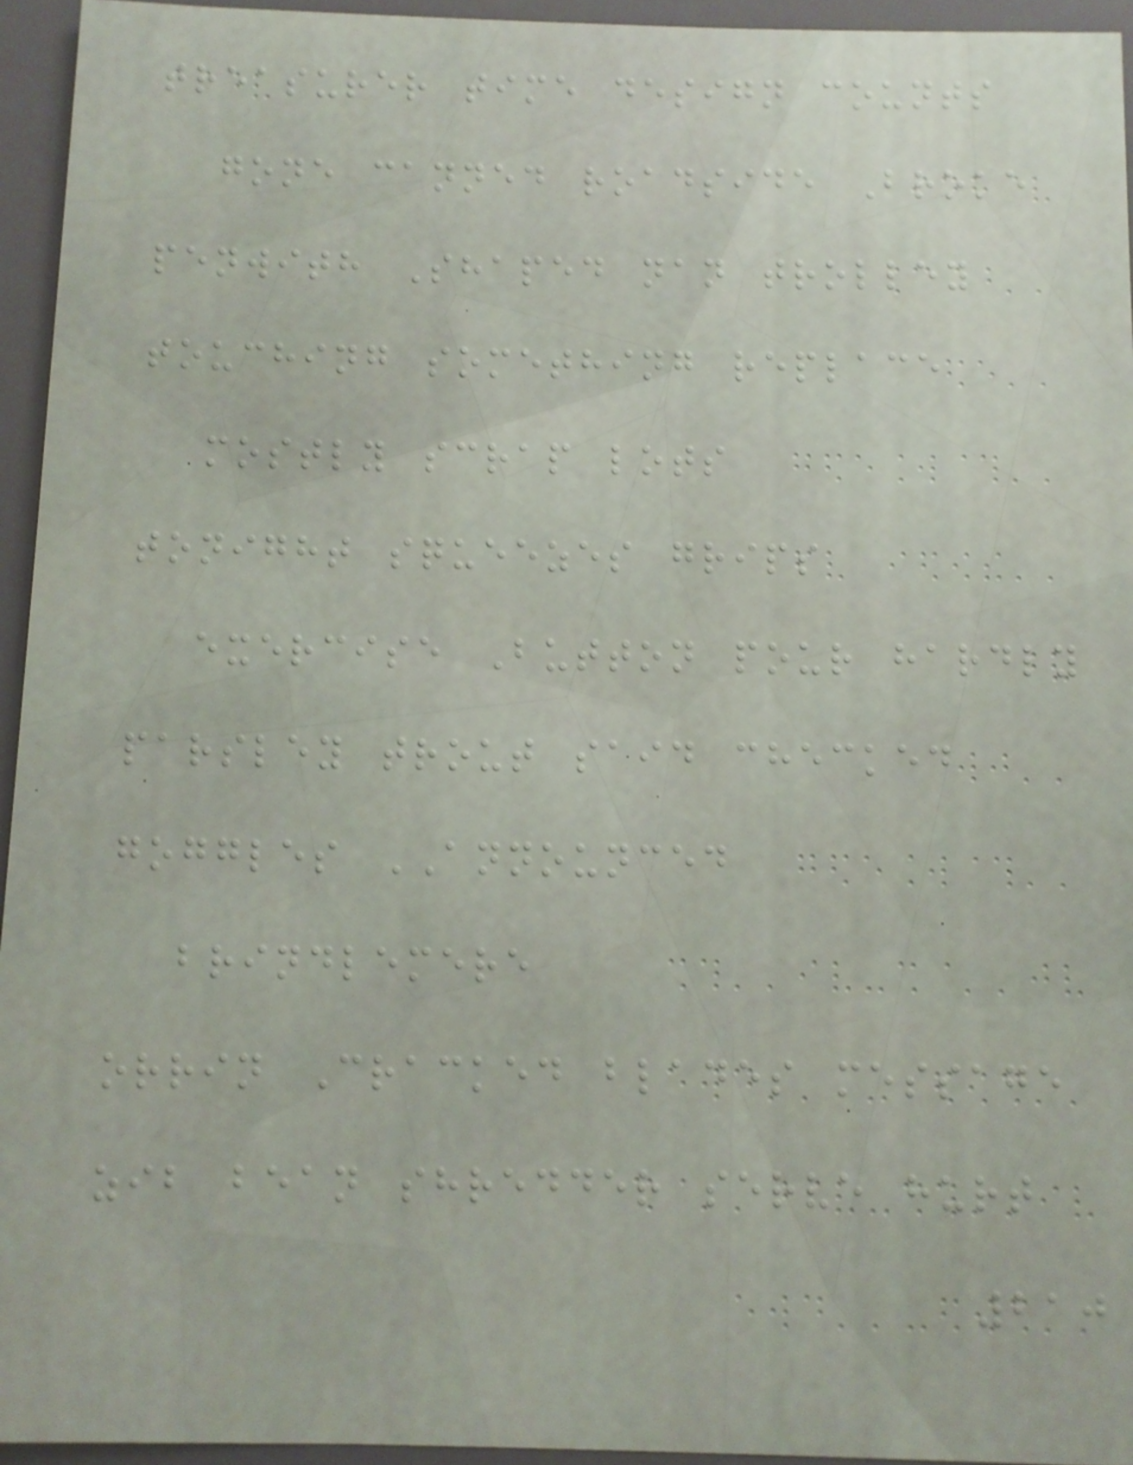treasurer time design counts
gone canned roadside Broke
penwith Shaped nan trolley
touching something replace
mostly scrap lots
tonight squeezes grips
exercise Button pour hardly
parsley trout said checked
goggles ANNOUNCED
brindlemere
orrin Cracked blades message
zib bean shredder serve hurt
210
